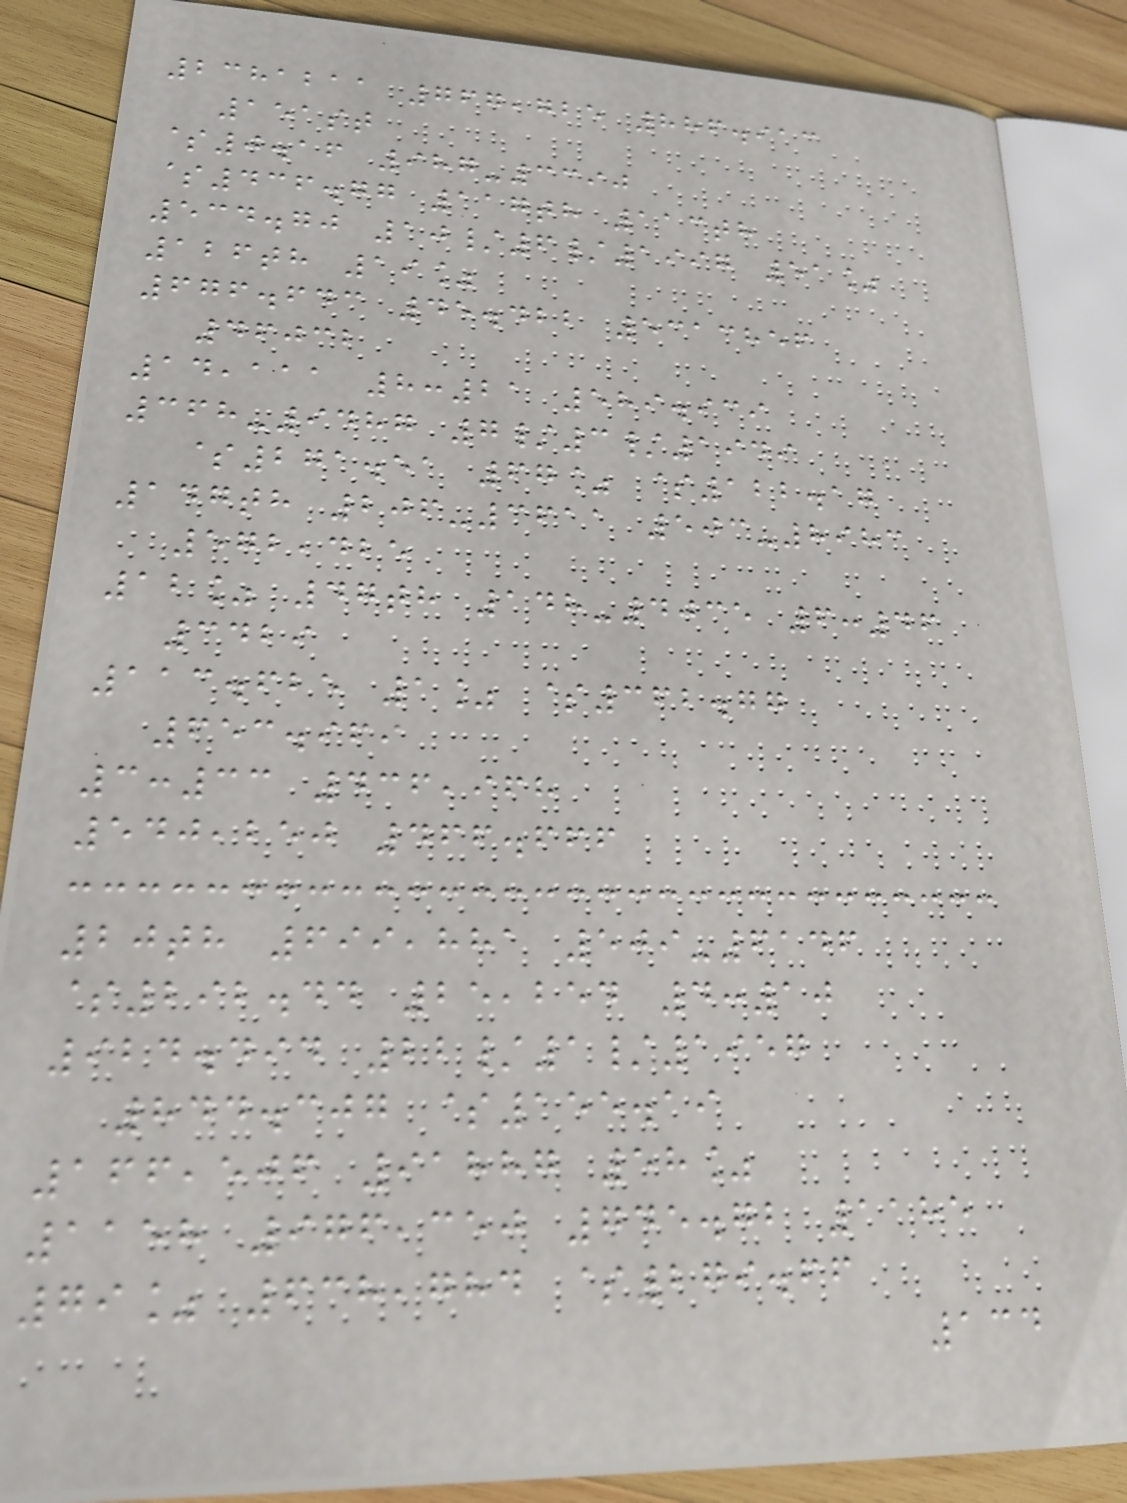2381211 767,725 886.913
151st
$0.16 987-3390
$436.77 117th 113th
534.70 10/6/1997 51%
126th 19%
676.643 45.422 5313856
46032
14,111 8:21 589.939
368-9487 7/3/1949
$271.51 67% $122.17
147th 206-3611 503-8983
572,425
12% 47th 148-4035 6:46
3429
113.625 1% $362.77
653.969
3:33 436,968
540,250 466.666
20th 699,881 509-6146
$292.44 25,254 4:10
924.494 22/1/1957
844.307 $155.19
166,506 91887 58%
1158 976,350 745.72 1185
79% 638,784 $279.66
134
